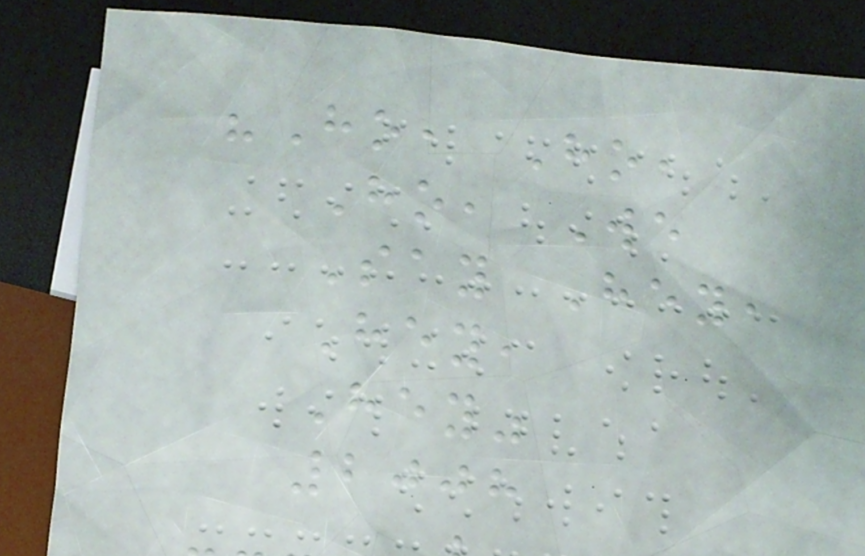"Ho, Ho,
Ho, We
Say Hey,
Hey,
Hey"
2008
